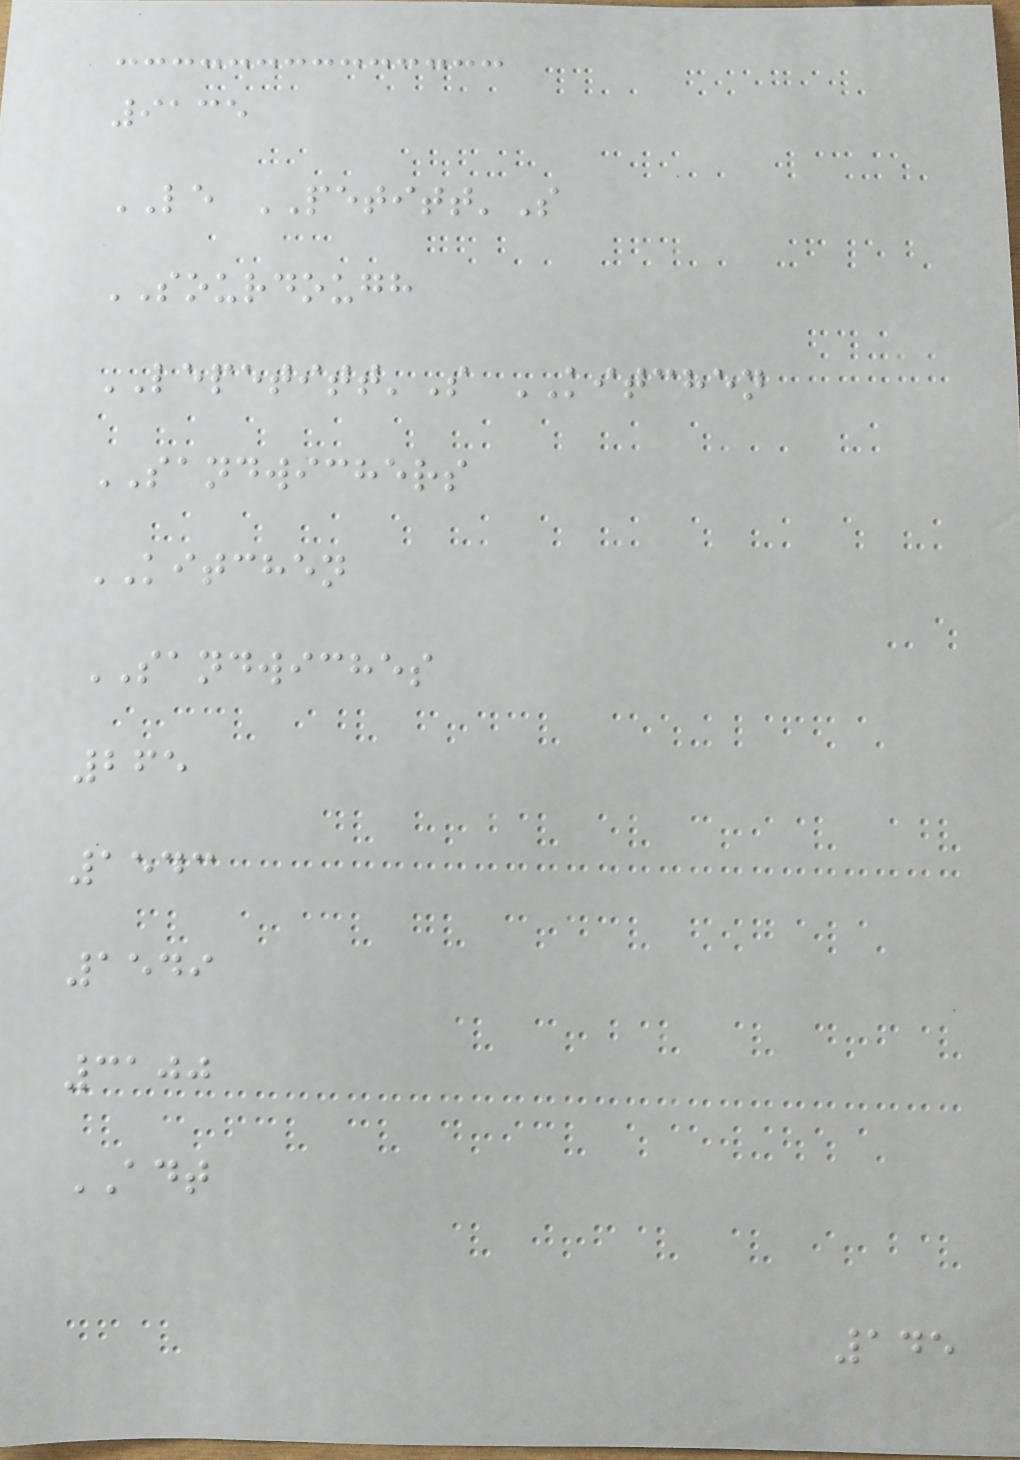9135
LE PETITT'S
SOURDOUGH
LEPETITT'S KITCHEN
SANDWICHERS
KITCHEN
SANDWICHES
265
1543
1549
3100
ADT
145
